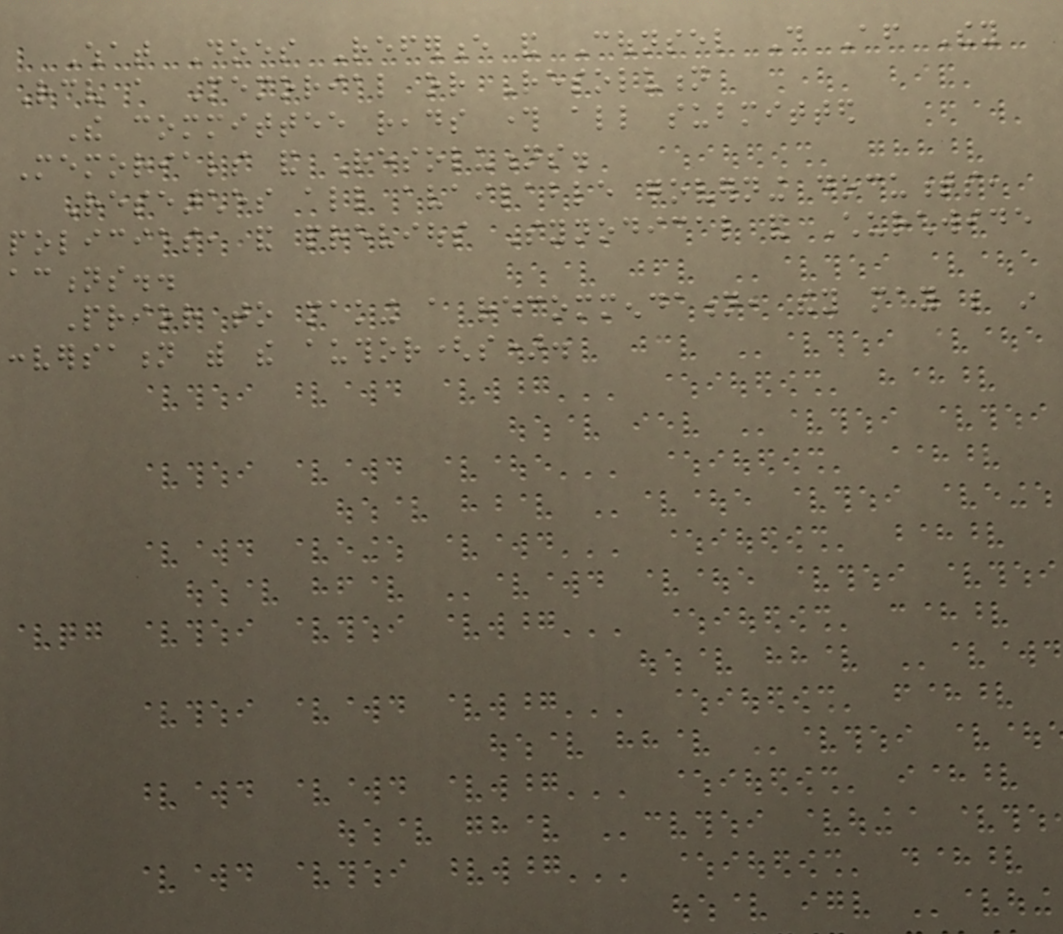What Does Reference and Counsel Do After They
Receive a Memorial or Resolution
The committee reads through all submitted
Memorials and Resolutions.
Researches all available governing documents,
policies, and previous Synodical and Churchwide
actions..
Prior to making a recommendation, they may be in
conversation with the author(s).
